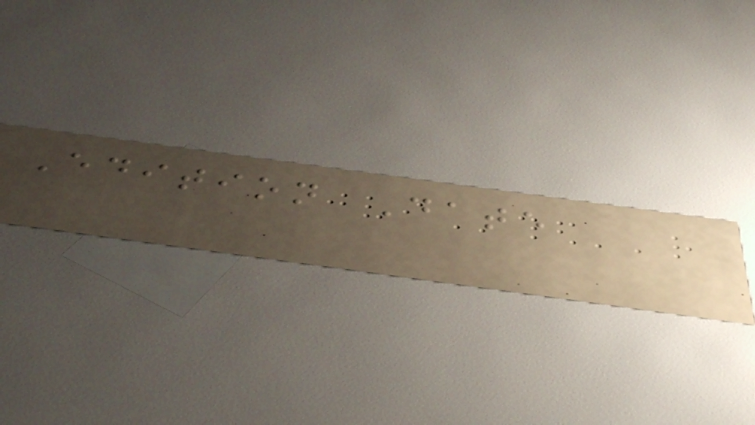Edition Date
